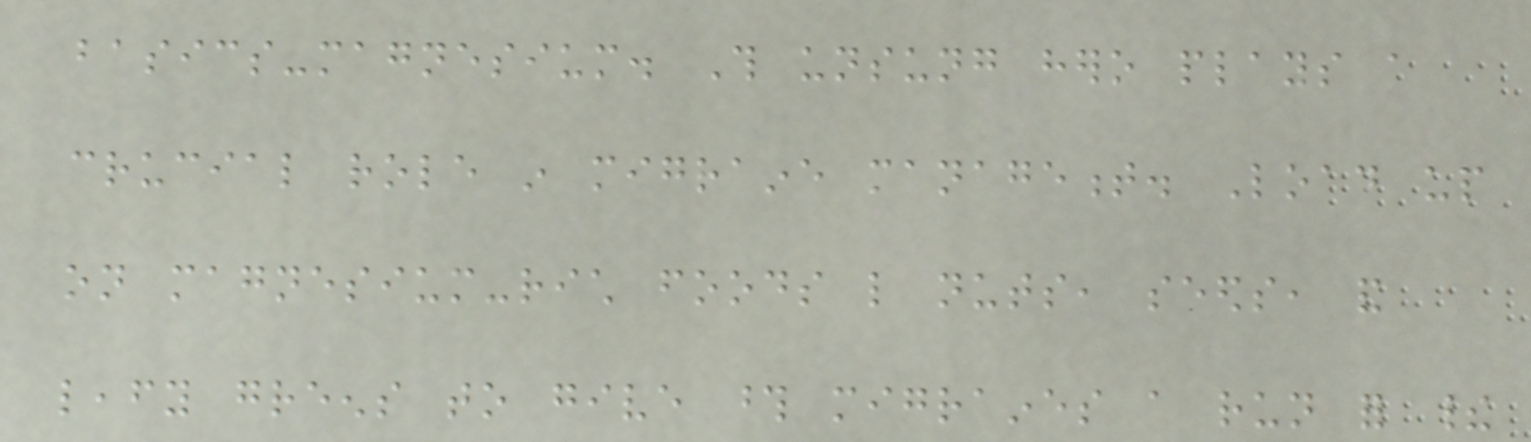basics-magnesium. This unsung hero plays a
crucial role in migraine management. Load up
on magnesium-rich foods like nuts, seeds, and
leafy greens to give those migraines a run for their
